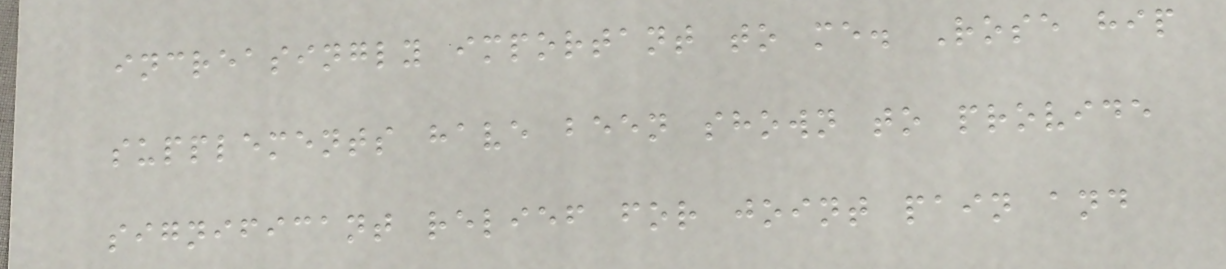increasingly important to me. Rose hip
supplements have been shown to provide
significant relief for joint pain and
